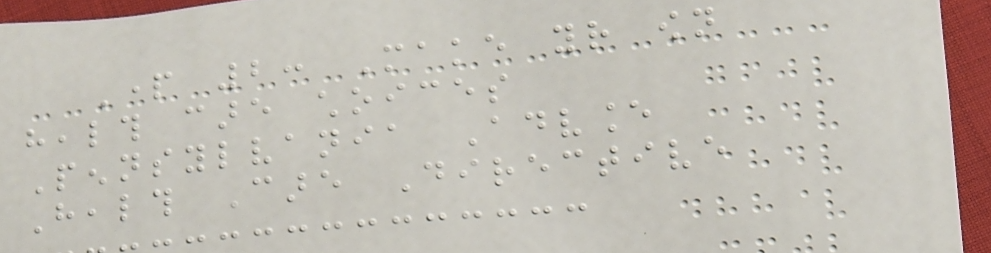Part 2: Make your own
health care choices
Pennsylvania Advance
Health Care Directive
